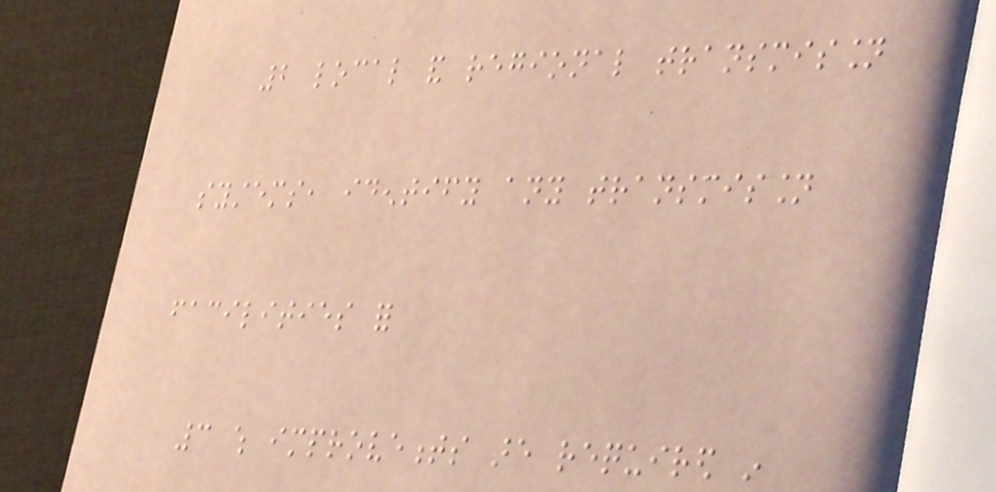2 local and regional transmission
systems, identify any transmission
facilities for
3 which improvements are required in
